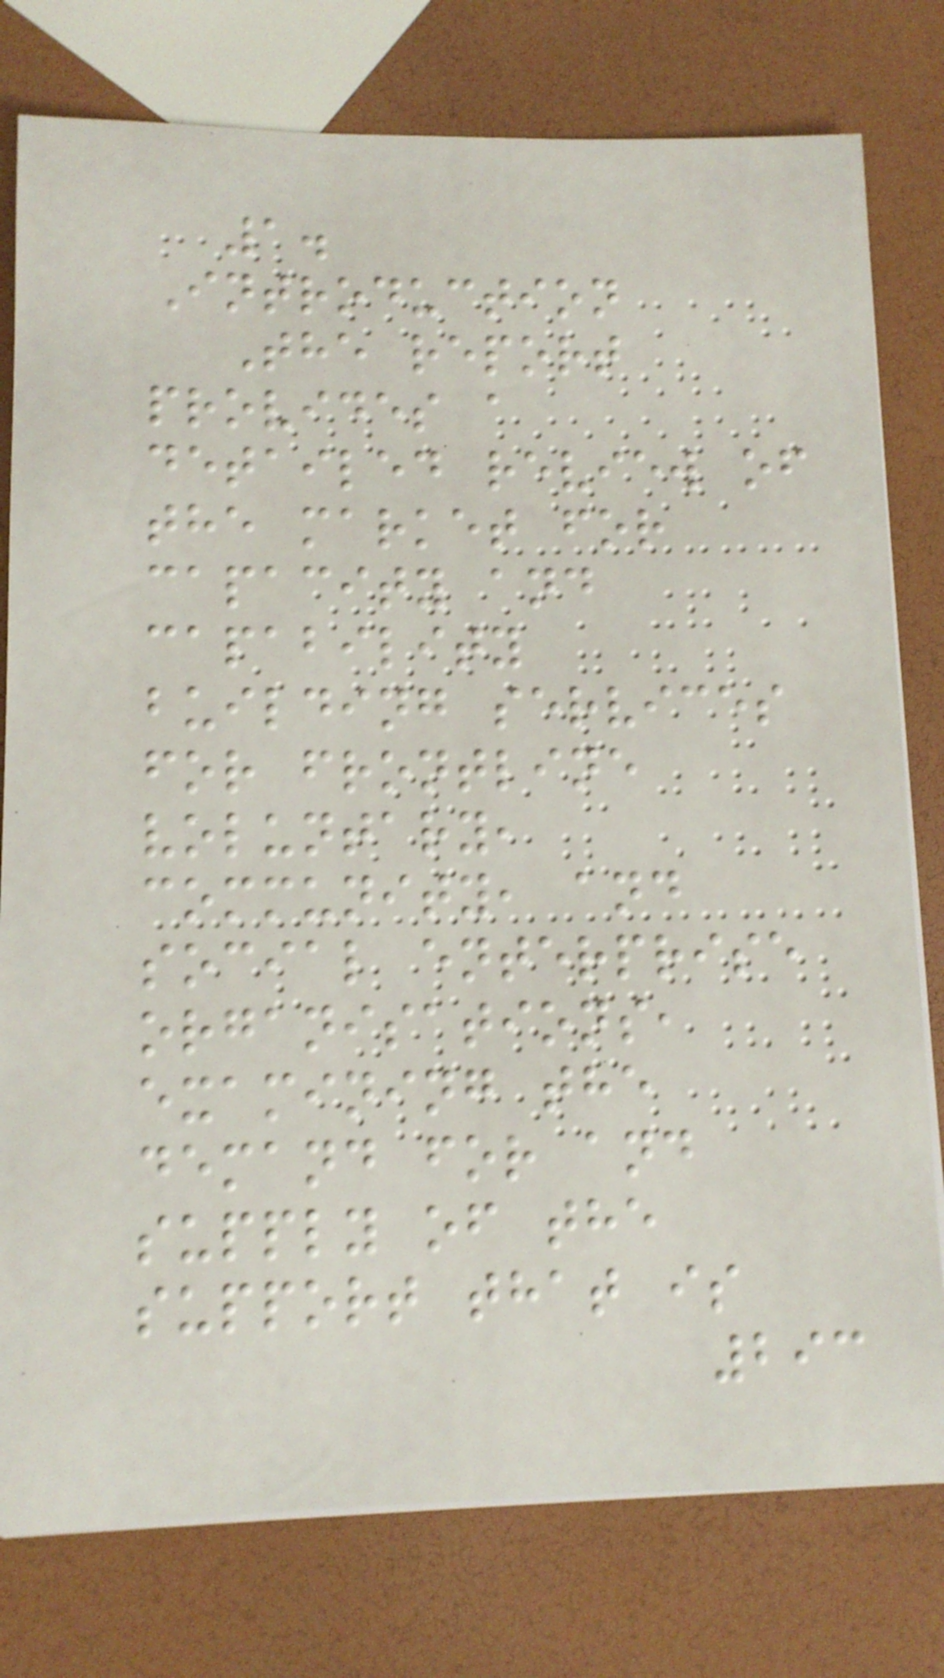1.
Introduction
The report
provides a
detailed review of
the market for
capacity and
capability
building services
for frontline
voluntary,
community, and
social enterprise
organisations,
examining the
demand for and
supply of the
support that is
293
